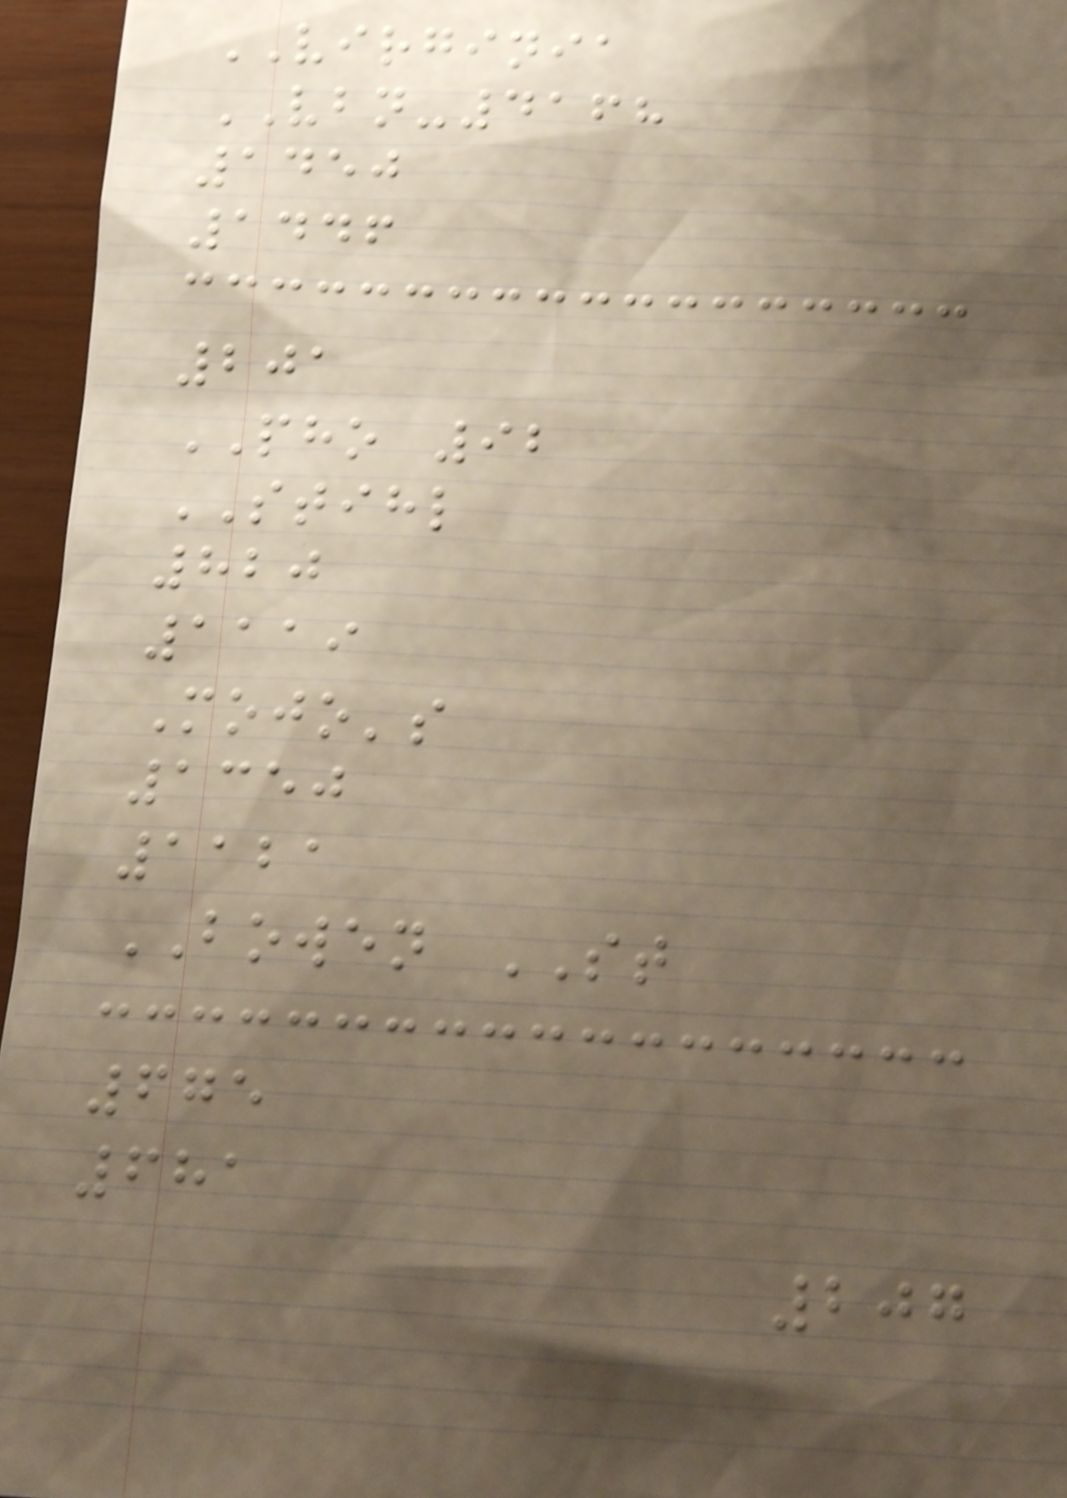VIRGINIA
VBN-4168
1450
1446
201
PHO 92
STIHL
820
1119
Mojo's
1350
1121
BOWEN ST
675
681
207
